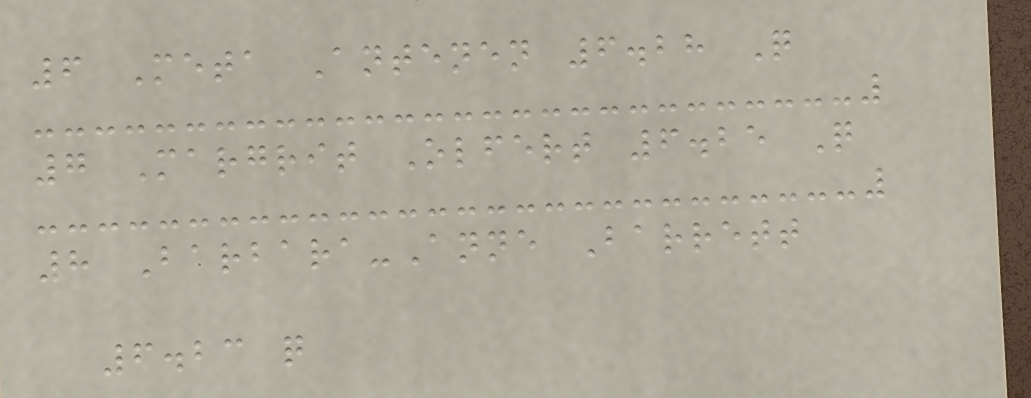6 Meta Antenen 6.28 Q
7 Margrit Olfert 6.25 Q
8 Barbara-Anne Barrett
6.23 q
